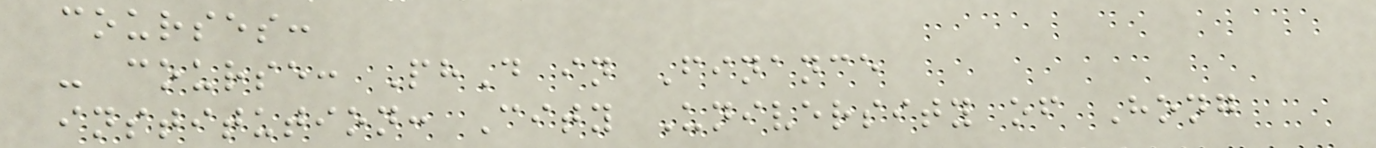courses:
- course: PhD in Finance
institution: City University of Hong
